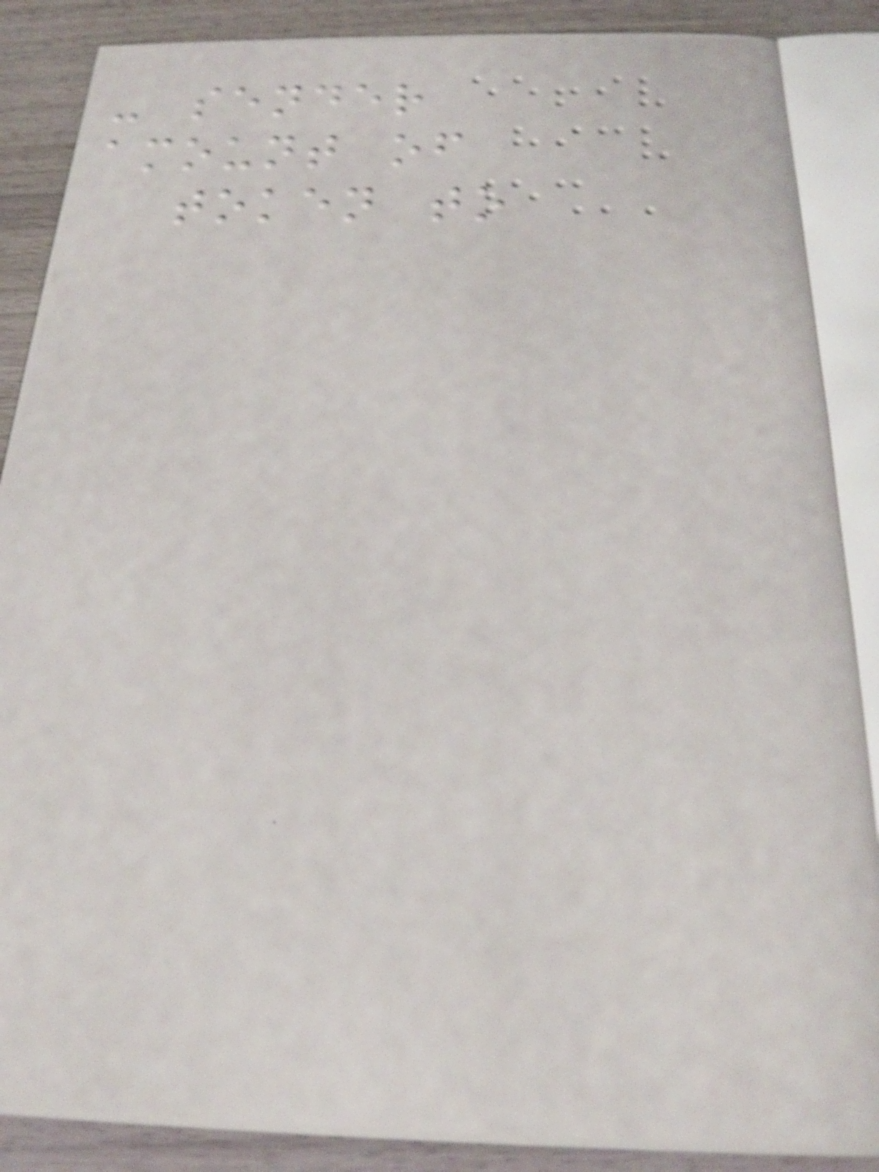- sender
amount of
token to
